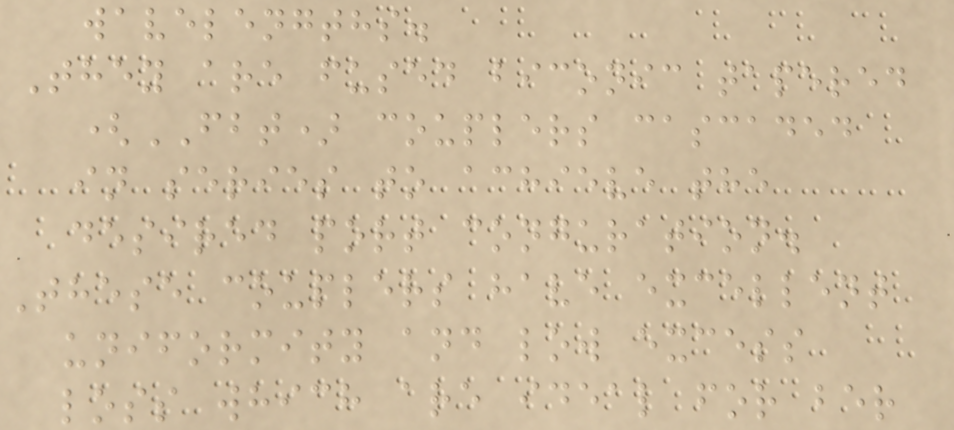wavelengths.
They are fused biconic tapered
(FBT) couplers cascaded
in series to achieve the
desired port conguration.
These couplers have excellent
uniformity and low excess
loss which are ideal for ber
